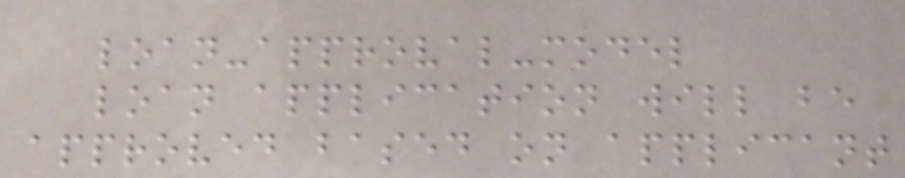loan-approval-model
loan application will be
approved based on applicant
